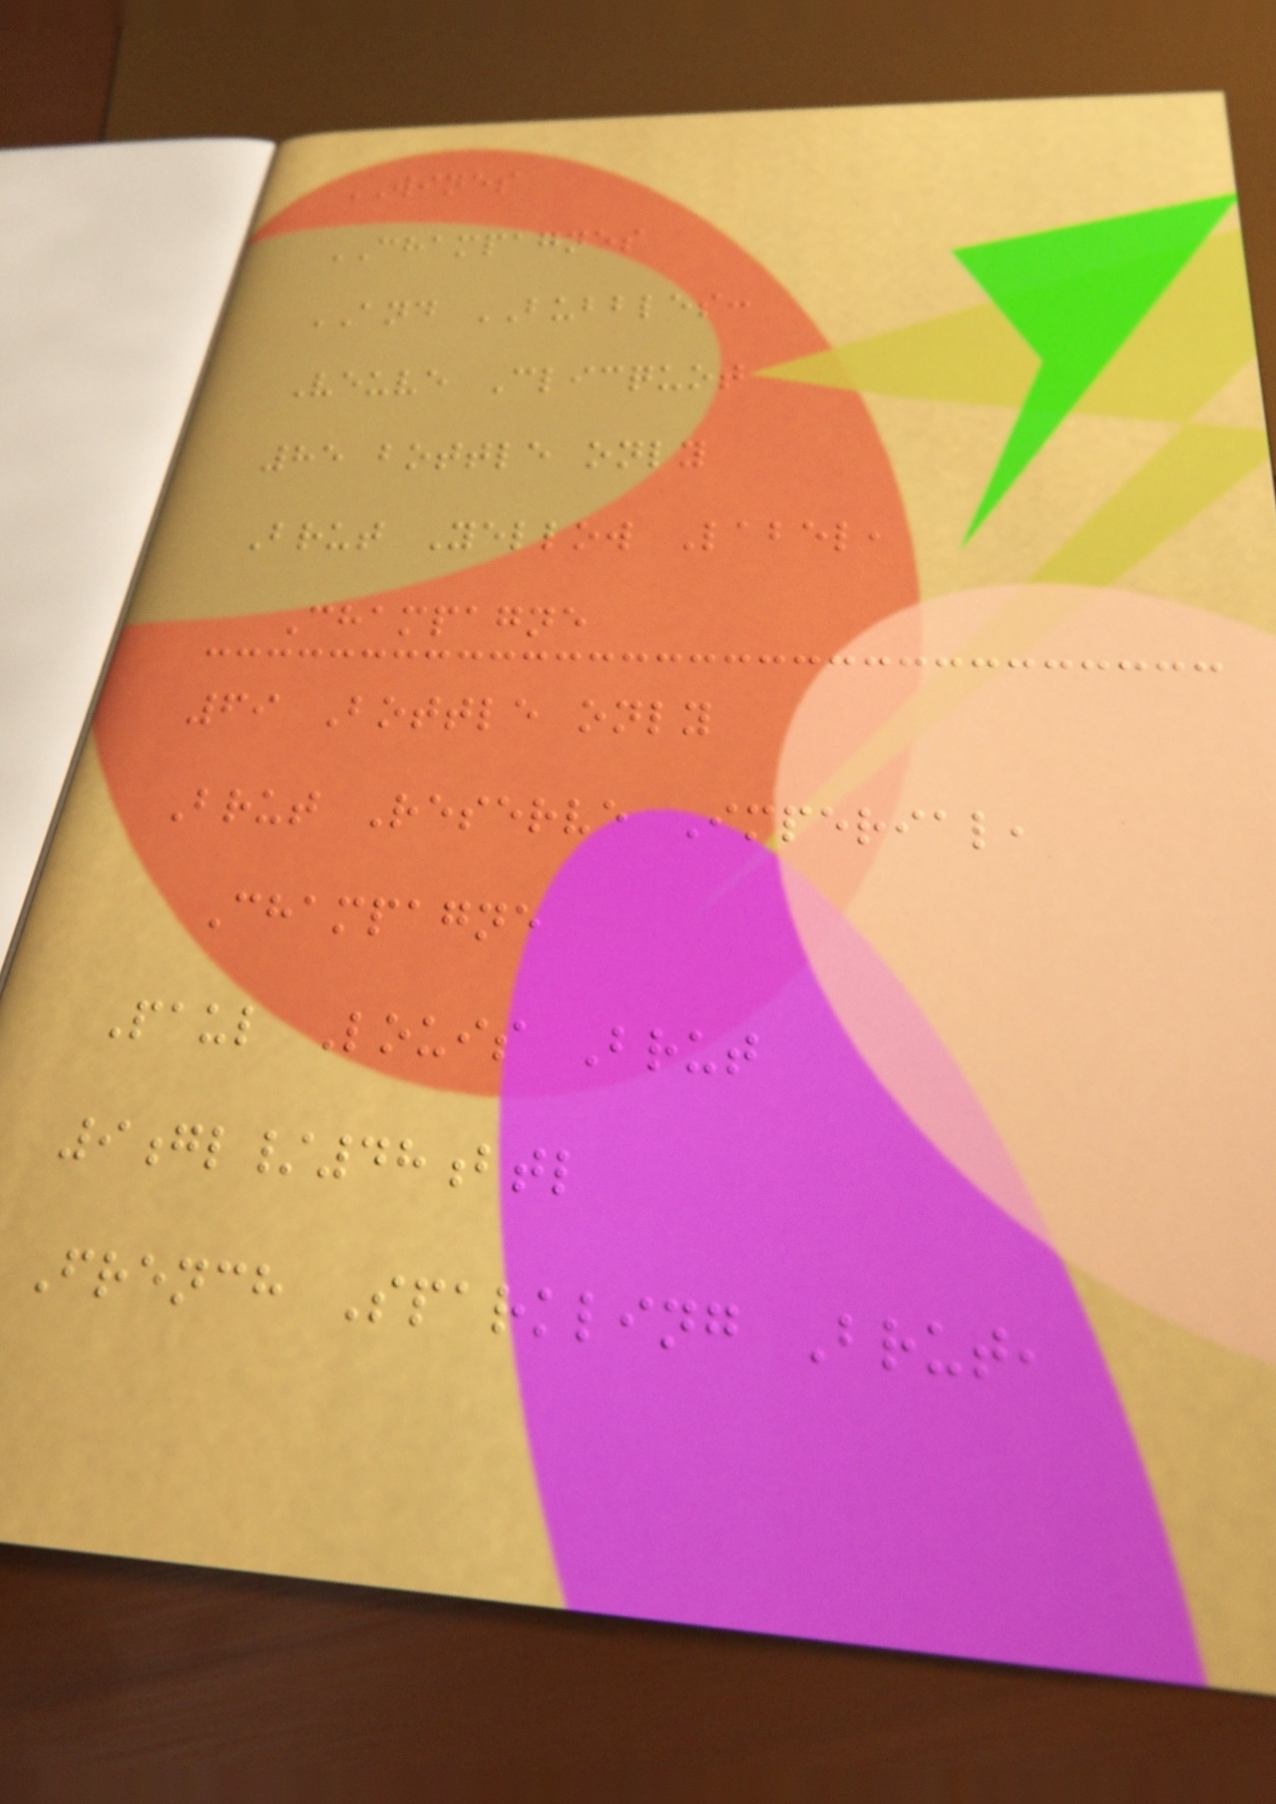WINES
CHAMPAGNES
AND BUBBLES:
Veuve Clicquot
85 bottle only
Brut Yellow Label,
Champagne
69 Bottle only
Brut Reserve Imperial,
Champagne
Paul Louis Brut
9gl/48btl
French Sparkling Brut,
